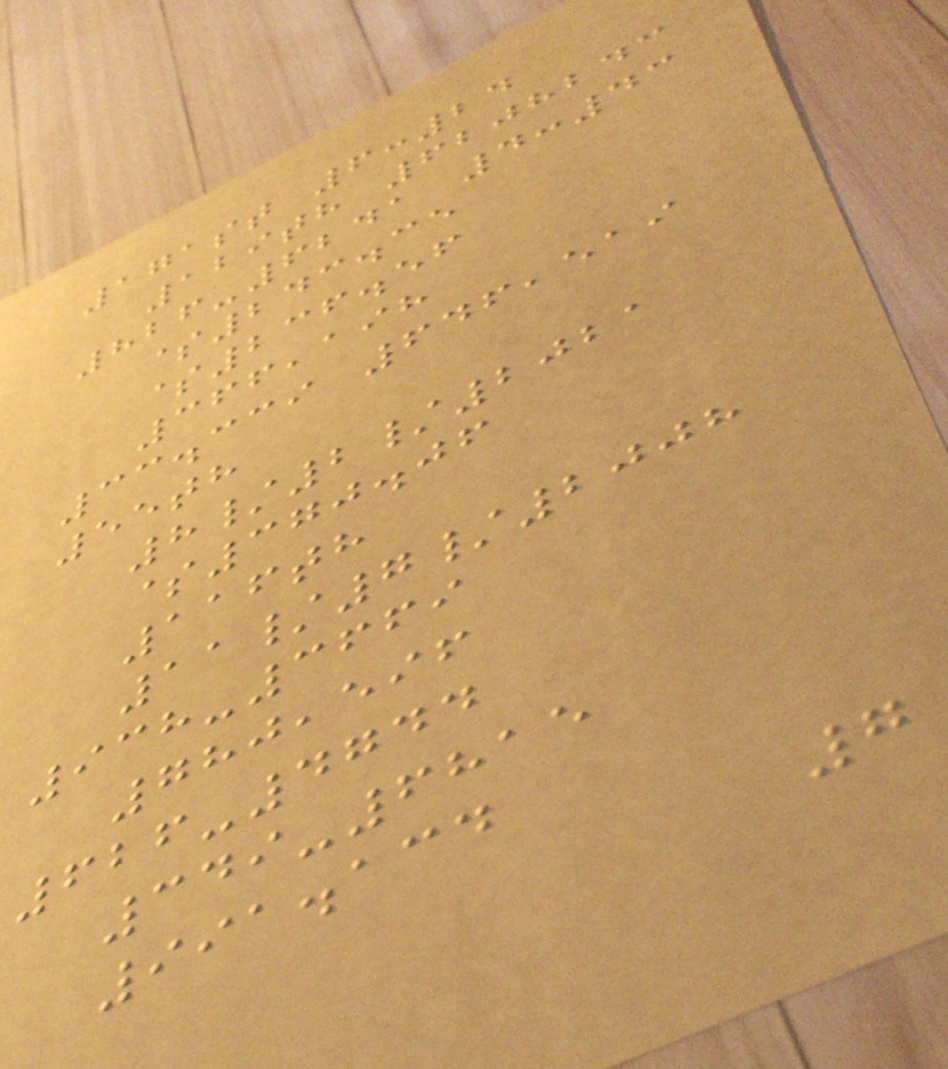171st 6:24
129th 6208243
826-6241 4:43
$243.35
$236.56
366,198
33.339 646,519
55th
8/2/2021
$370.06
116th
11/7/2008
938-3669
780,596
626-4744
349-6815
991.134
7
